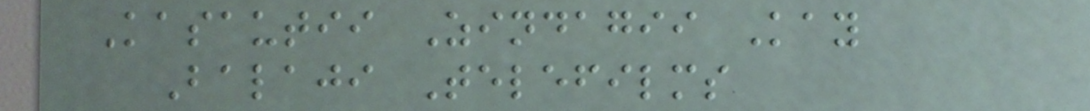Kasautii Zindagii Kay
Balaji Telefilms
